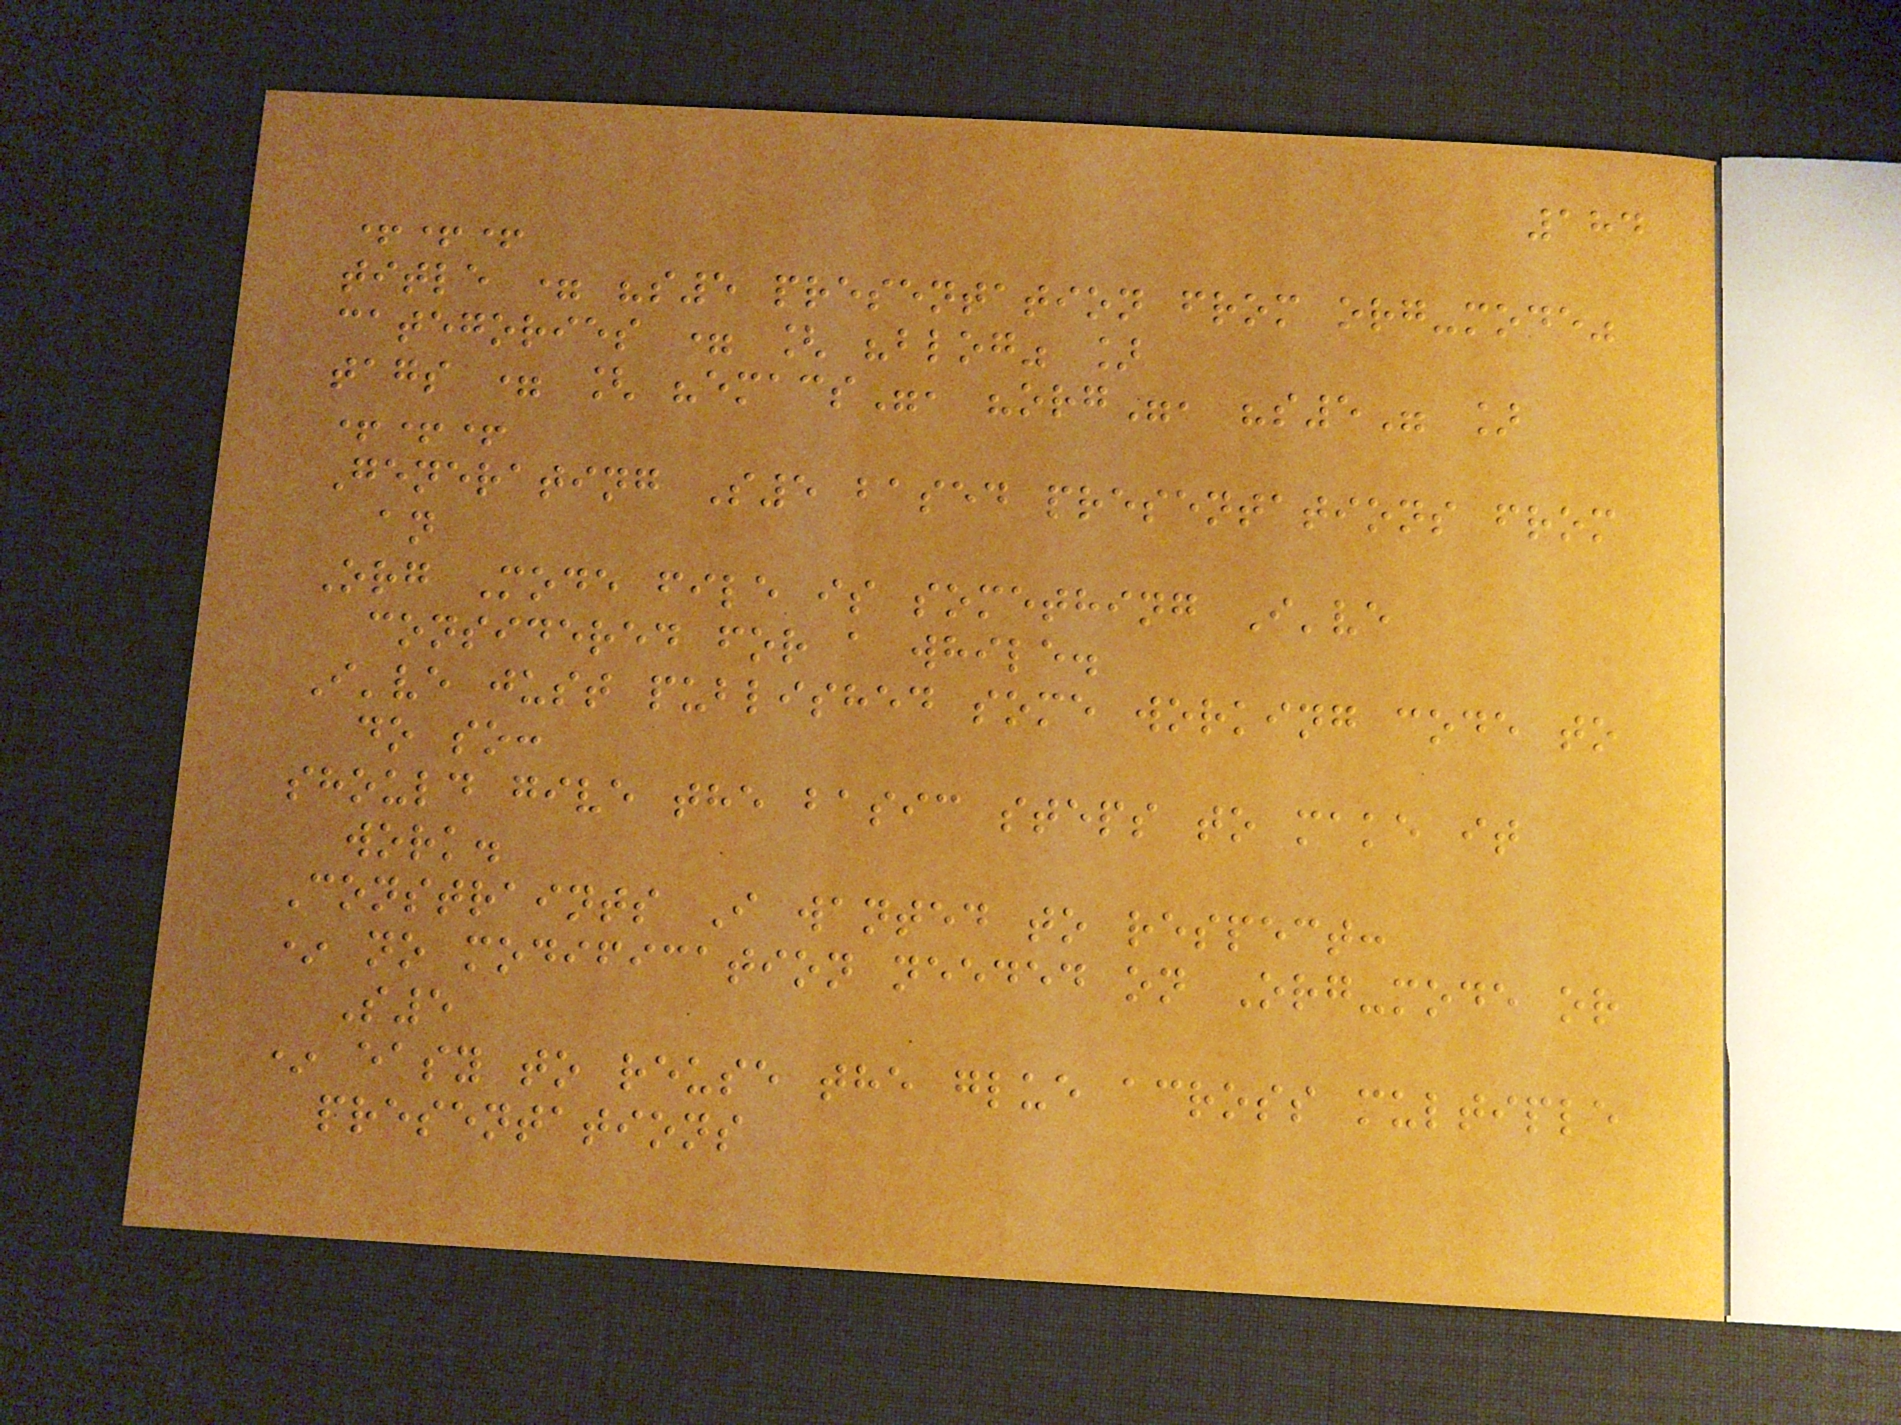184
+++
title = "s5 presentation from org-mode"
categories = [ "blog" ]
tags = [ "emacs", "org", "s5" ]
+++
Generating S5 based presentations from
an
Org Mode file is something I've
considered for a while.
I've just published some working code to
do so:
should give the basic steps to make it
work.
Constraints I wanted to respect:
* no modification needed on Org-mode or
S5
* easy to reuse the glue across multiple
presentations
